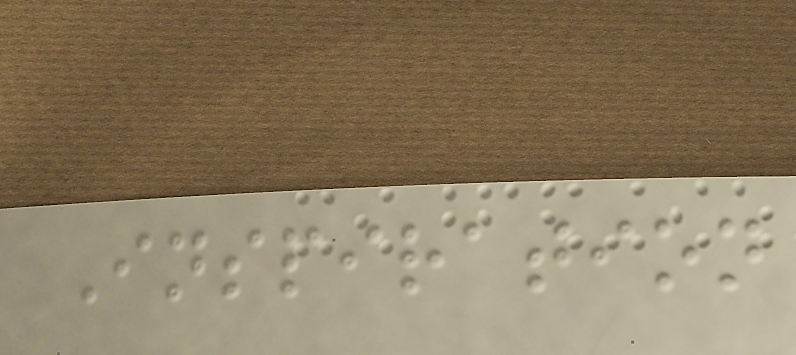Inspiration
